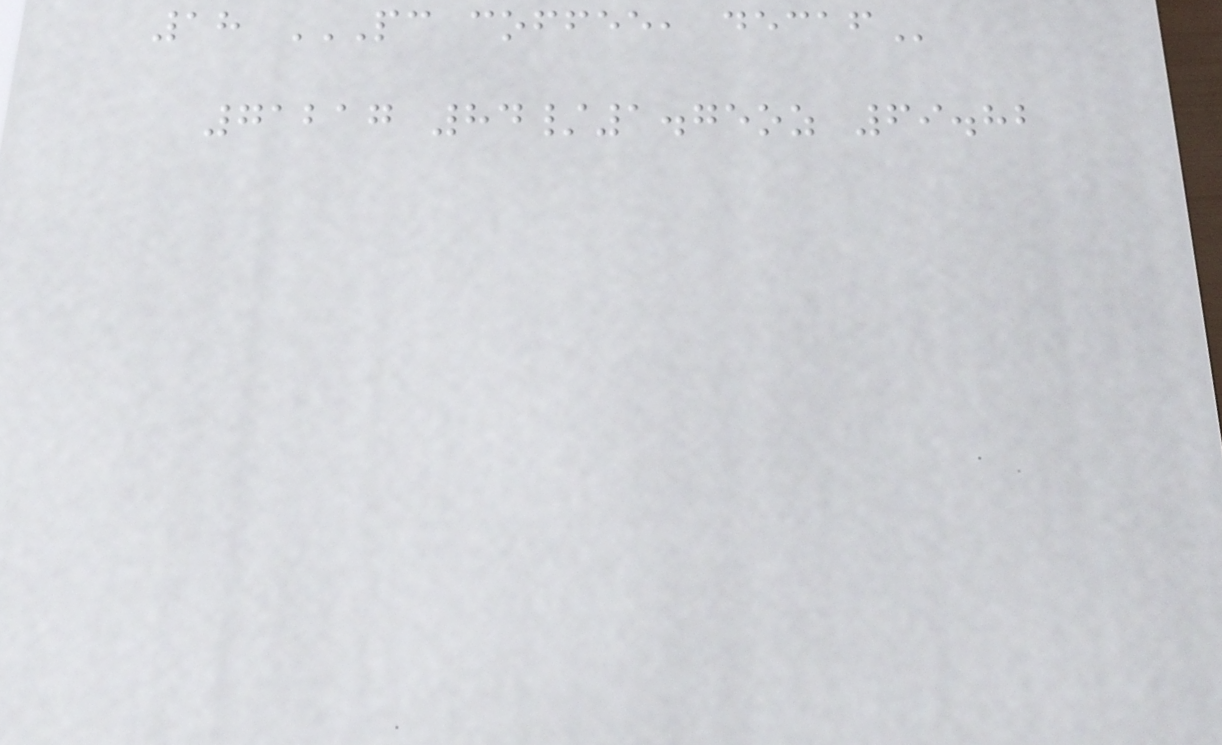18 PC COFFEE, DECAF
71217 84/1.75oz 69.82
